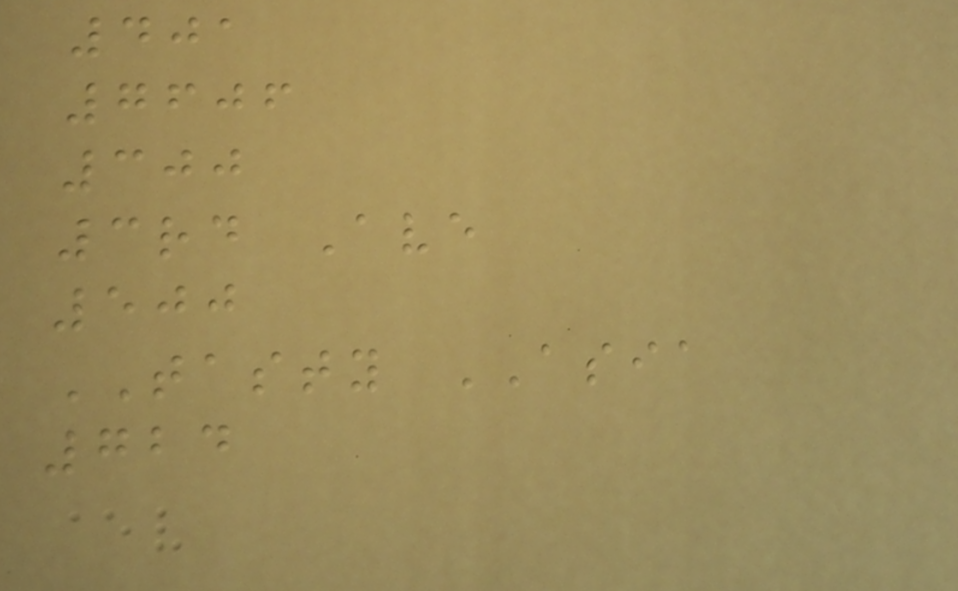401
7606
300
3rd Ave
500
TASTY ASIA
724
